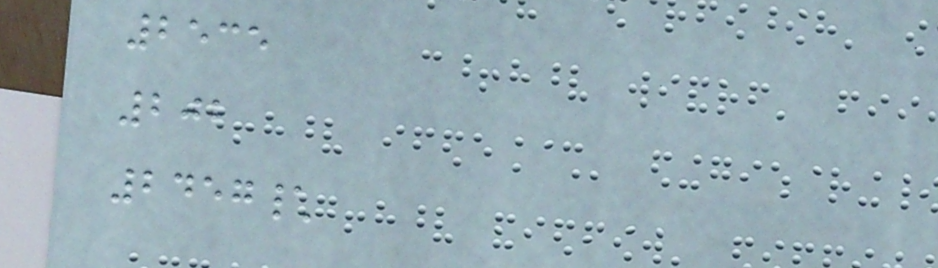2535
202
2457\
